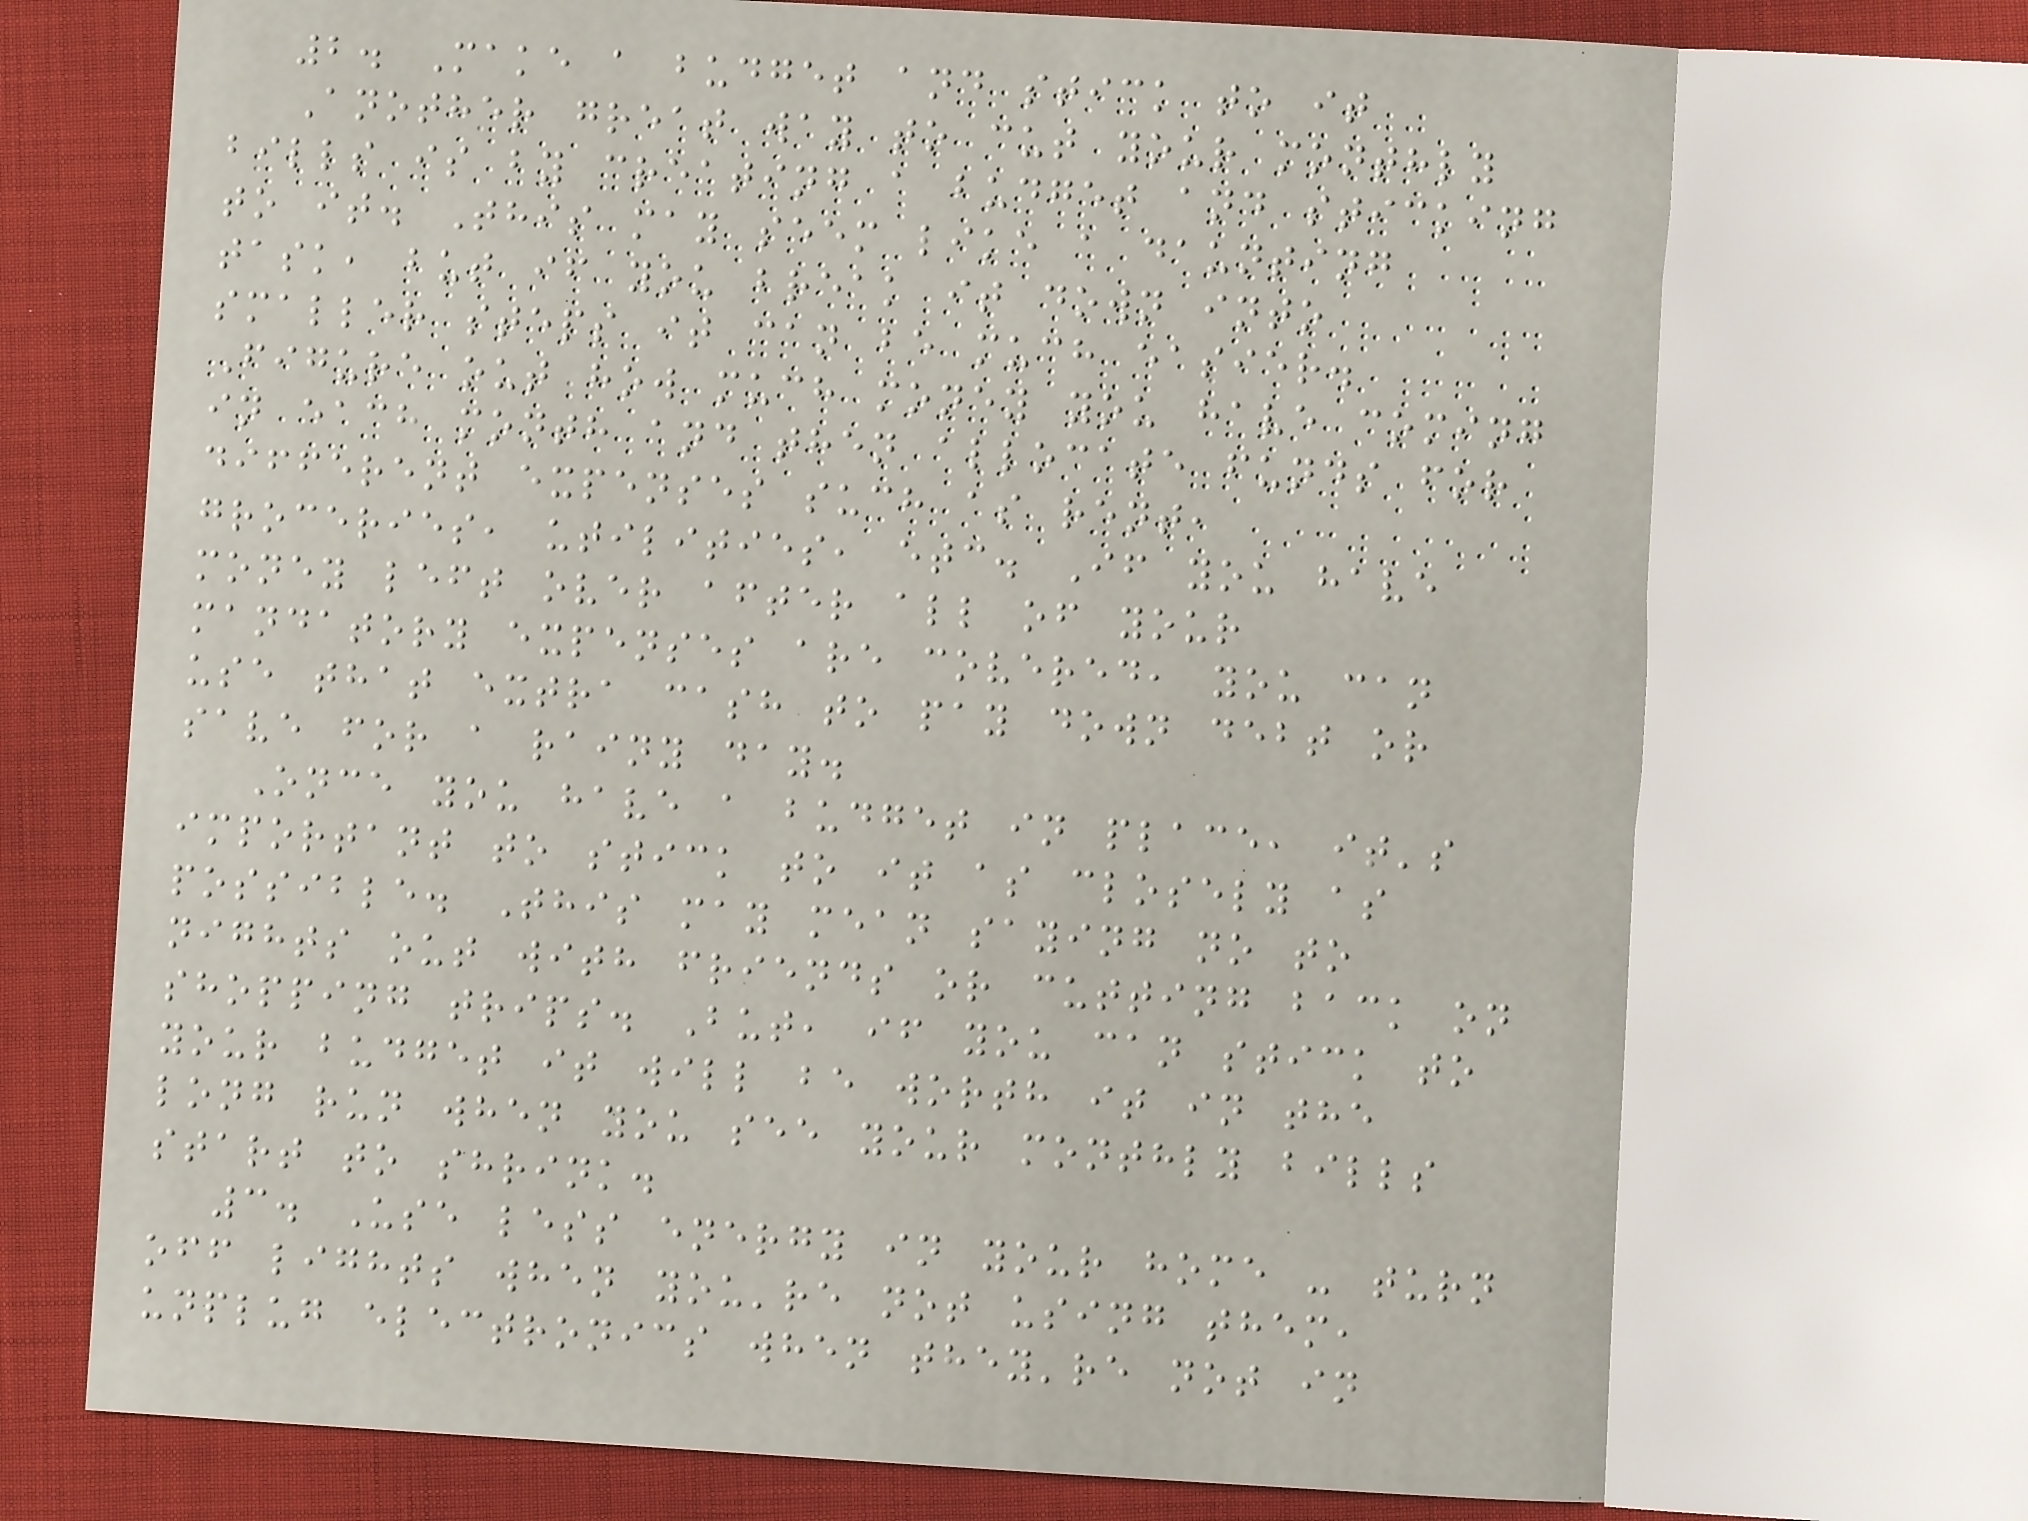2. Make a budget and stick to it
Another great way to cut your monthly
bills is by creating a budget and sticking
to it. This may seem like a daunting
task, but if you break it down into
smaller steps it can be much easier.
Figure out how much money you have coming
in each month and then allocate funds for
different expenses such as rent,
groceries, utilities, etc. If you have
money left over after all of your
mandatory expenses are covered, you can
use that extra cash to pay down debt or
save for a rainy day.
Once you have a budget in place, it's
important to stick to it as closely as
possible. This may mean saying no to
nights out with friends or cutting back on
shopping trips. But, if you can stick to
your budget it will be worth it in the
long run when you see your monthly bills
start to shrink.
3. Use less energy in your home - turn
off lights when you're not using them,
unplug electronics when they're not in
